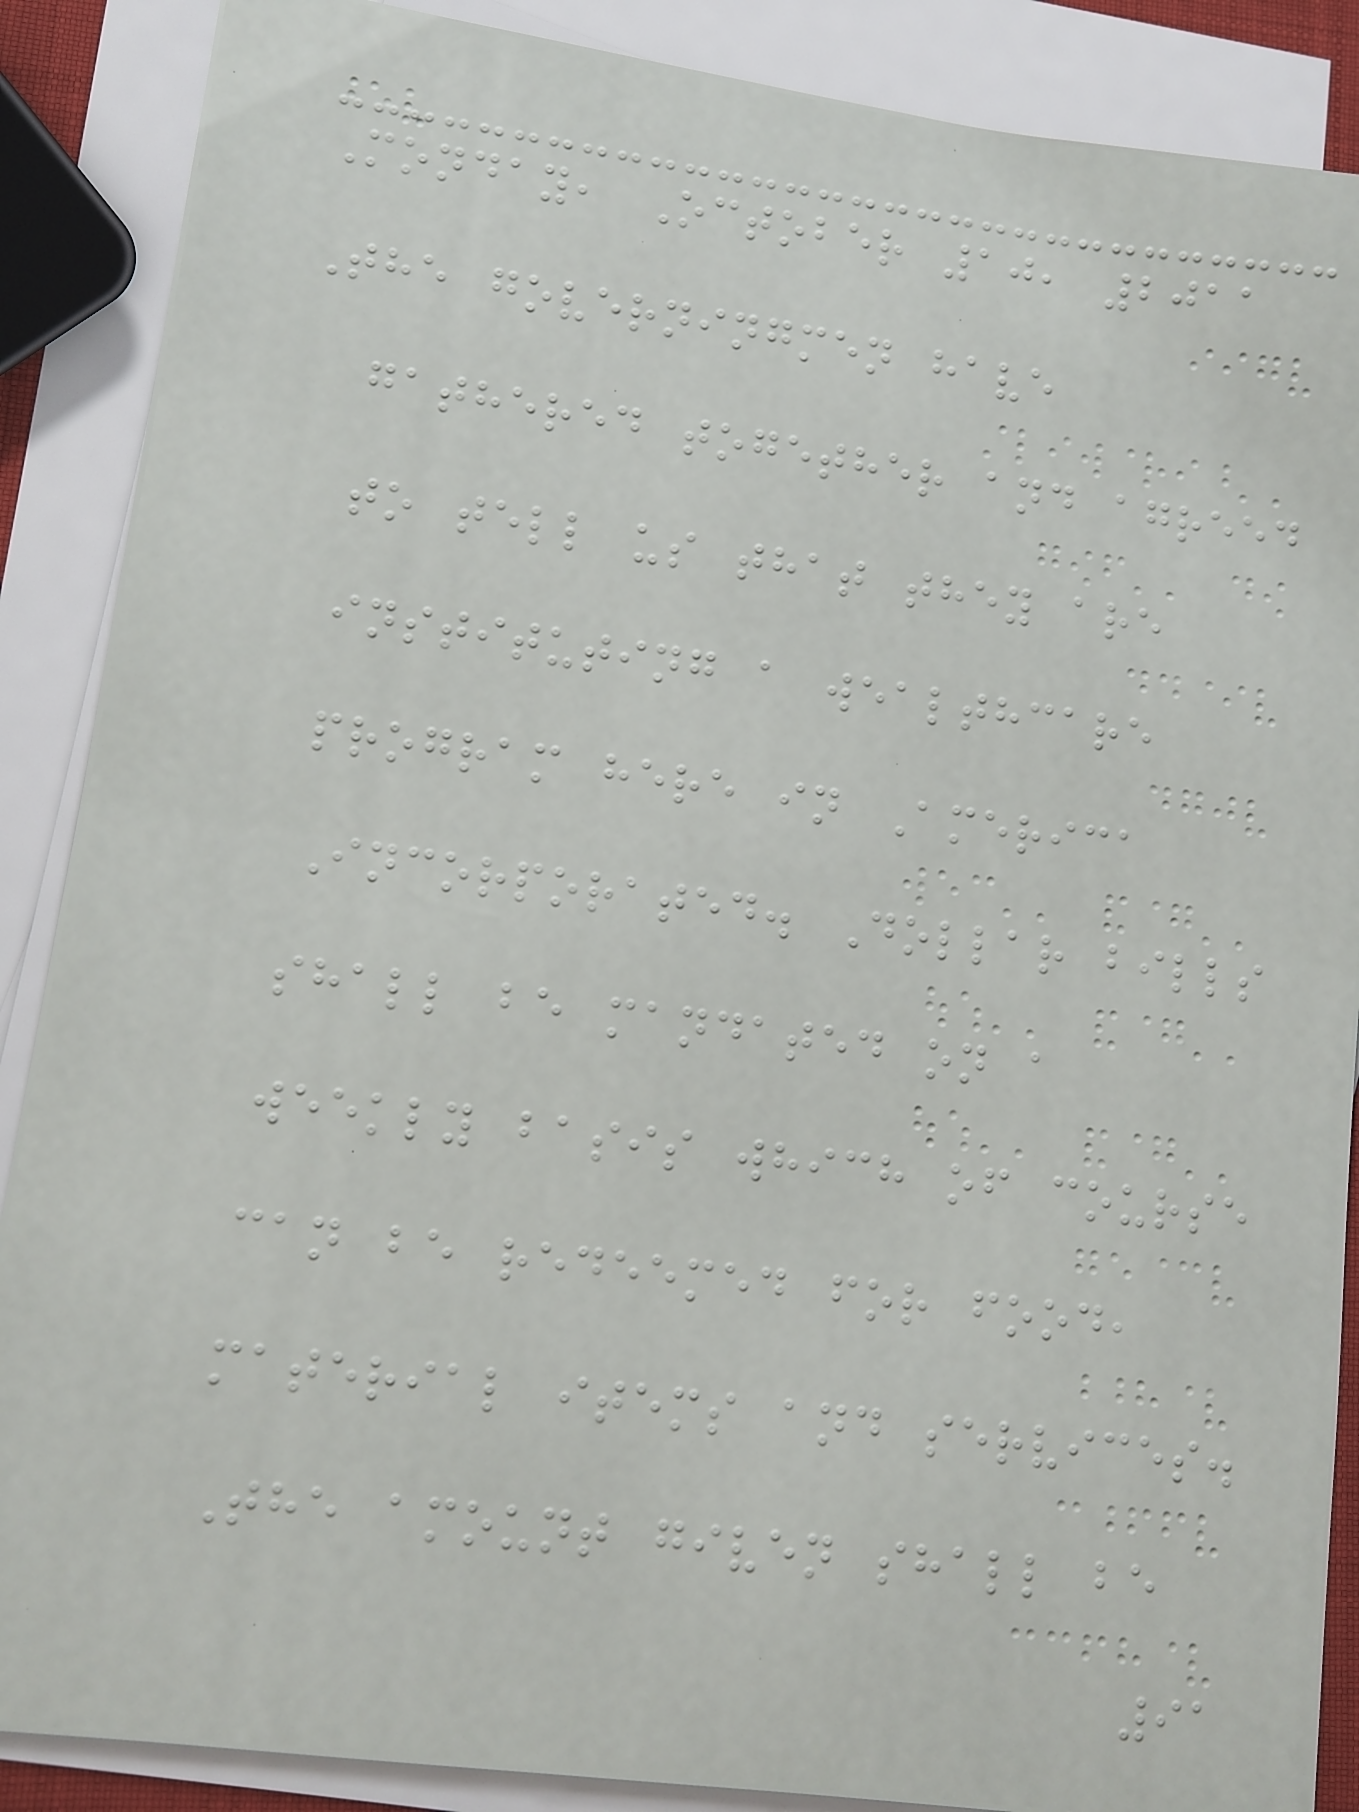Monday, October 10, 2011
The governingmen have
gathered together and agreed
to tell us that they are
instituting a wealthcare
program here in America
Incorporated. Dollar bills
shall be mandated on a
weekly basis which of course
can be redeemed for food,
material items and services.
The amount given shall be
91
